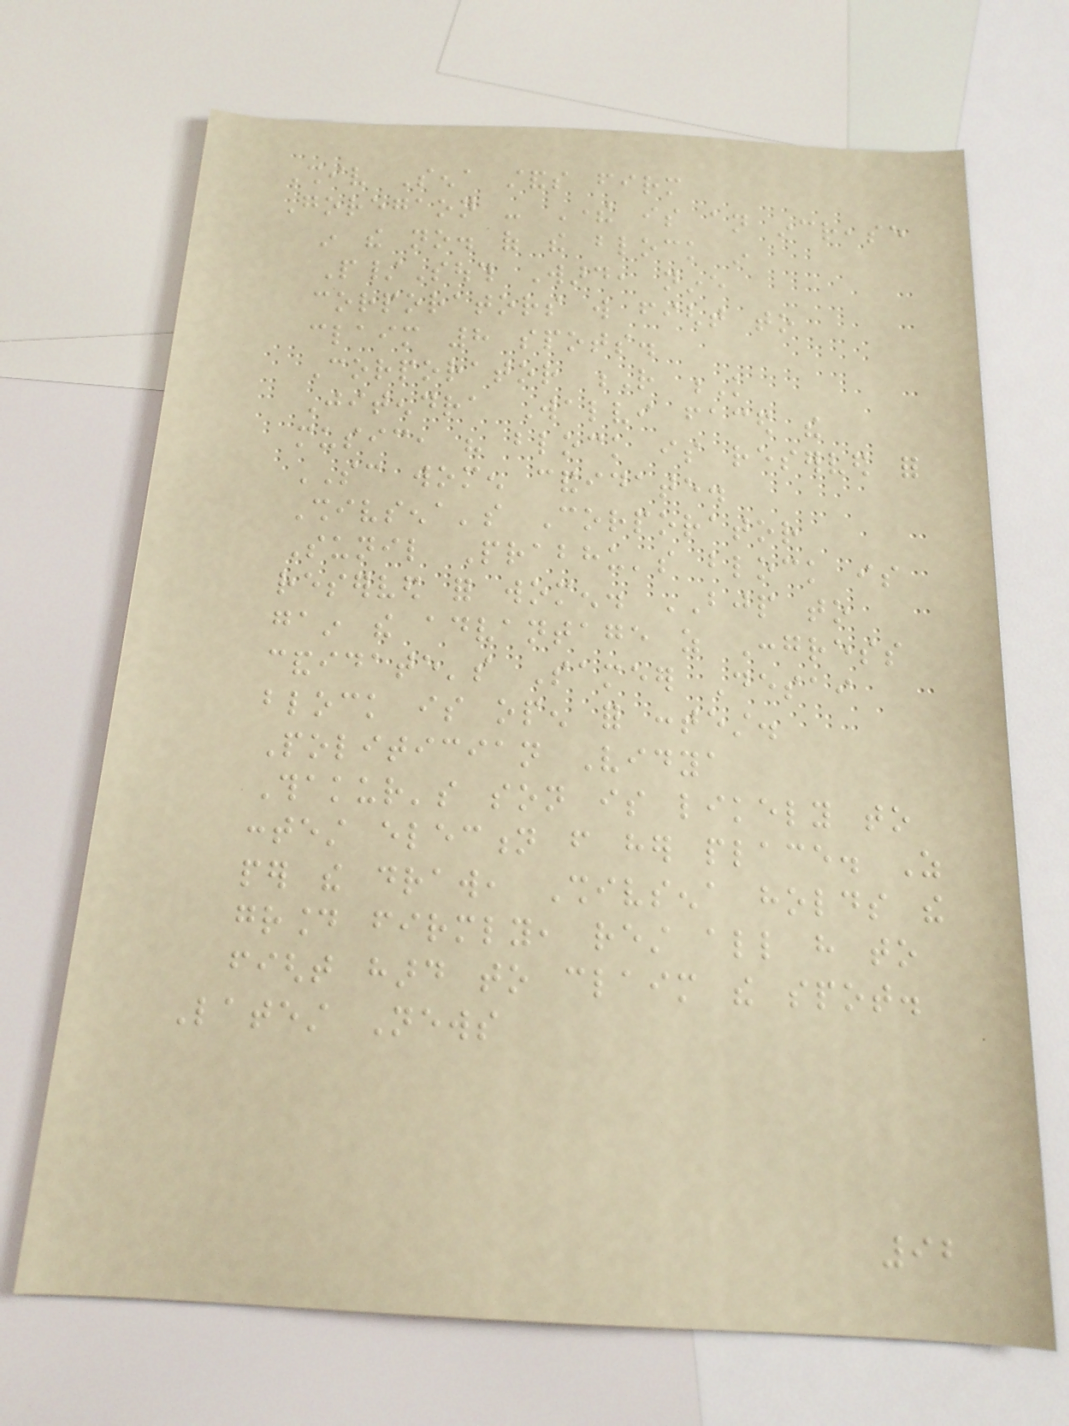Shiv Sena stands firm
Goregaon - There is an increase
in the no. of the block in
P/South Ward, nine
corporators will fight to
claim 8 spots.
Corporator R K
Jitendra Walvi faced the
music, his block is reserved for
SC women candidate.
Shivsena's Corporator
Sunil Prabhu's block is
reserved for women. BJP to
gain the advantage as Congress
candidate's Sameer Desai
block is open for contest.
Politician Vidya
Thakur's son is likely to
contest election from her place. As
per the draw, Shivsena holds the
ground firmly, rest all have to
fight hard to claim the spot.
Latest News
92
